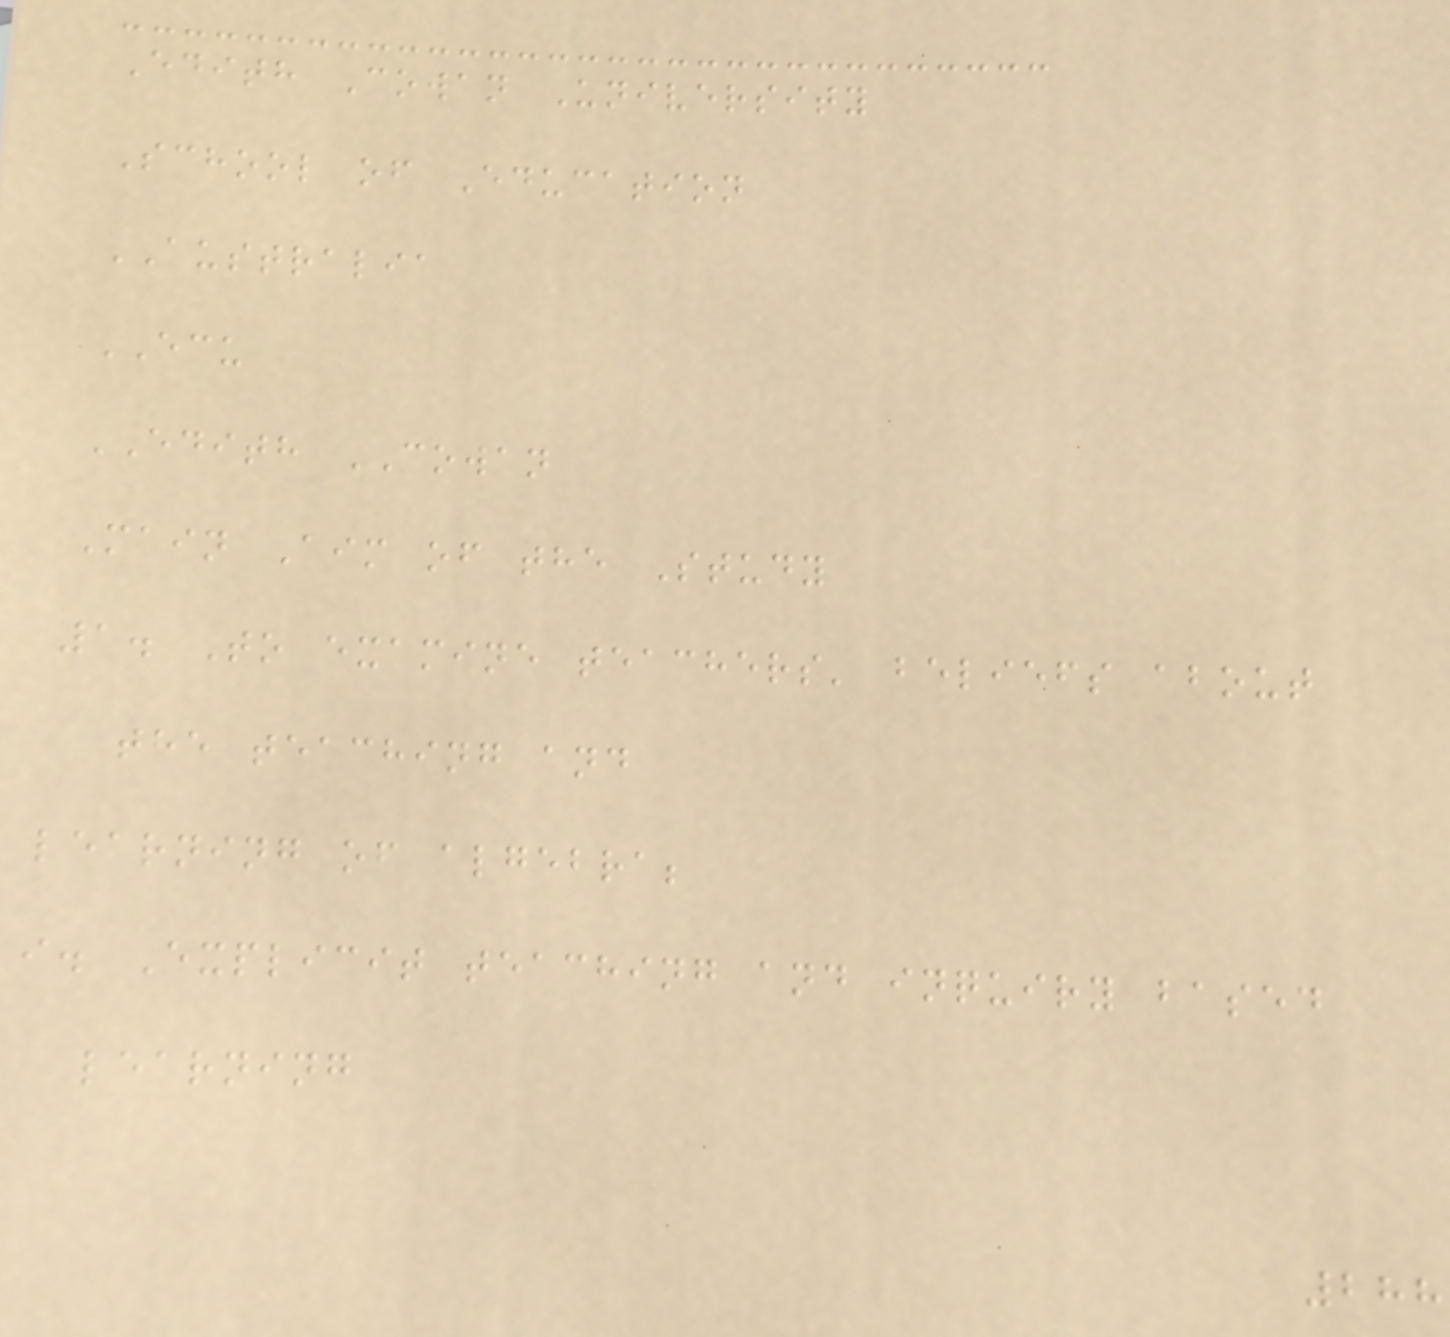Edith Cowan University
School of Education
AUSTRALIA
ECU
EDITH COWAN
Main Aim of the Study
1. To examine teachers' beliefs about
the teaching and
learning of algebra;
i. Explicit teaching and inquiry based
learning
288
